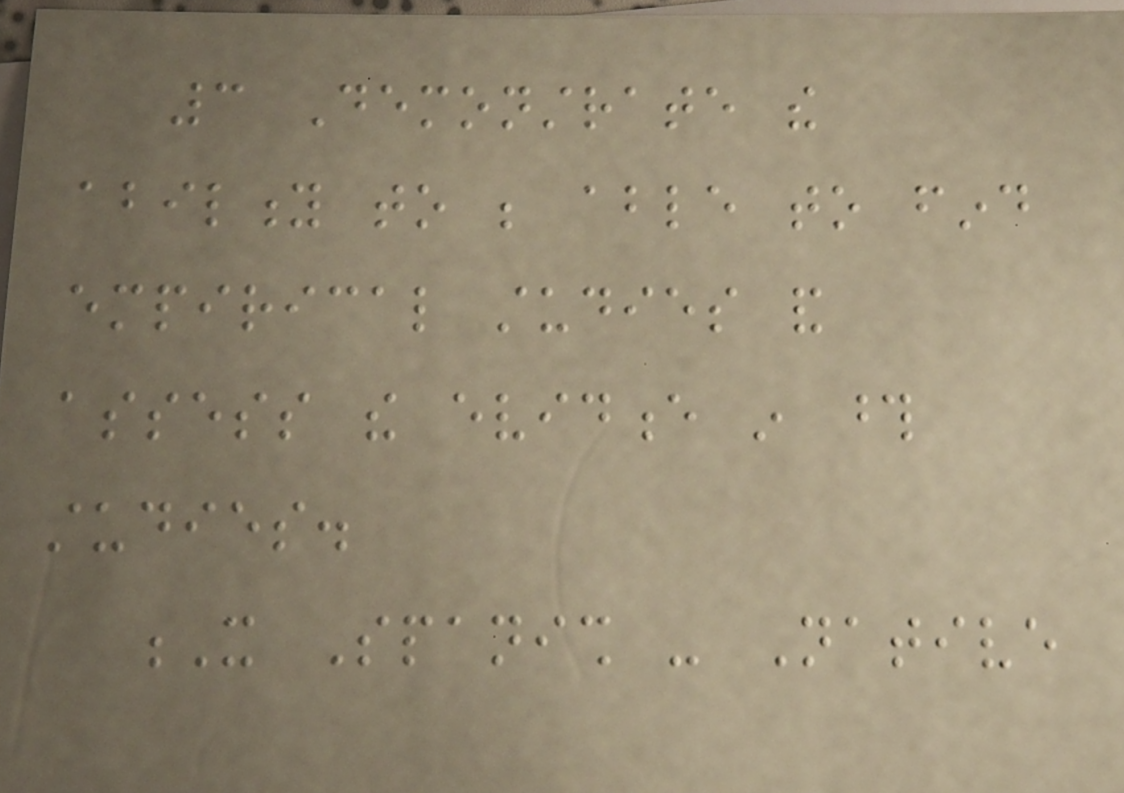3 Demonstrate the
ability to be able to find
empirical studies and
assess the evidence in those
studies.
X Spanish - Native
